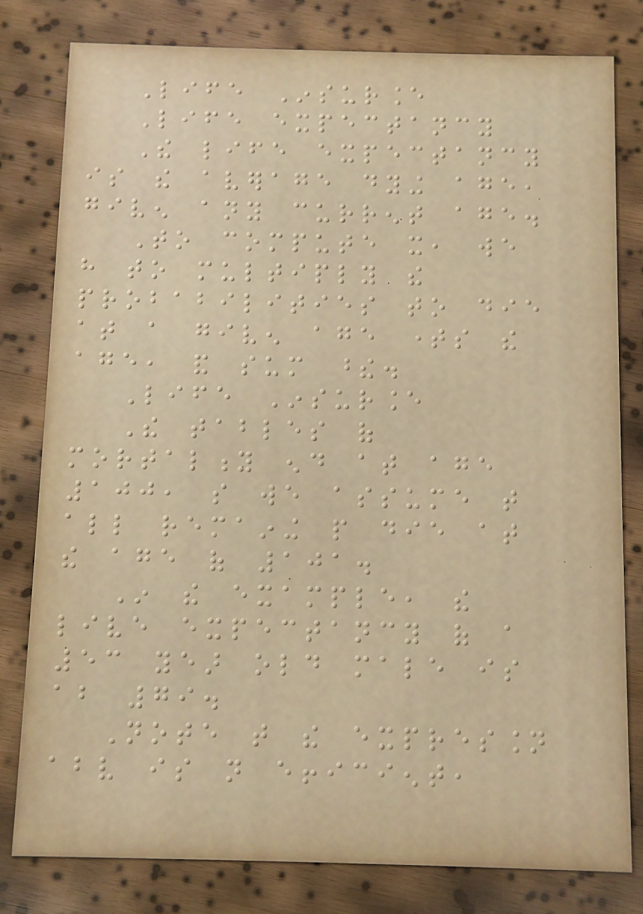Life Insurance
Life expectancy
The life expectancy
is the average dying age,
given any current age.
To compute it, we
have to multiply the
probabilities to die
at a given age times the
age, and sum these.
Life Insurance
The tables of
mortality end at age
100, so we assume that
all remaining people die at
the age of 101.
In the example, the
live expectancy of a
53 year old male is
about 79.
Note that the expression
above is not efficient,
